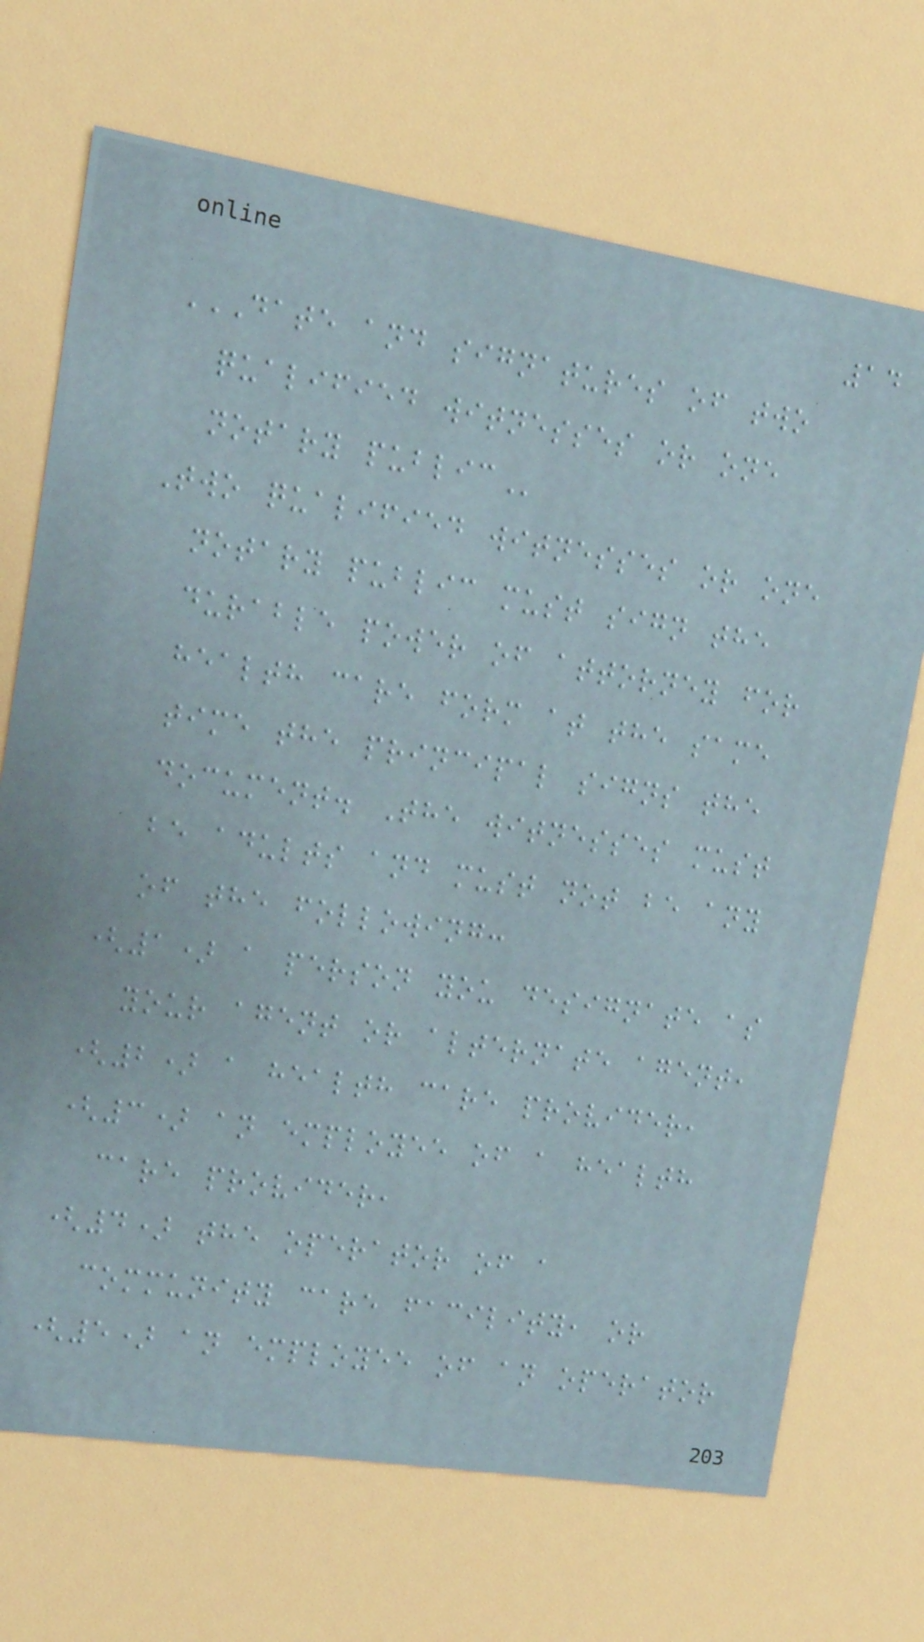14
DATE AND SIGNATURES OF TWO
QUALIFIED WITNESSES OR ONE
NOTARY PUBLIC
Two qualified witnesses or one
notary public must sign the
durable power of attorney for
health care form at the same
time the principal signs the
document. The witnesses must
be adults and must not be any
of the following:
(1) a person you designate as
your agent or alternate agent,
(2) a health care provider,
(3) an employee of a health
care provider,
(4) the operator of a
community care facility, or
(5) an employee of an operator
